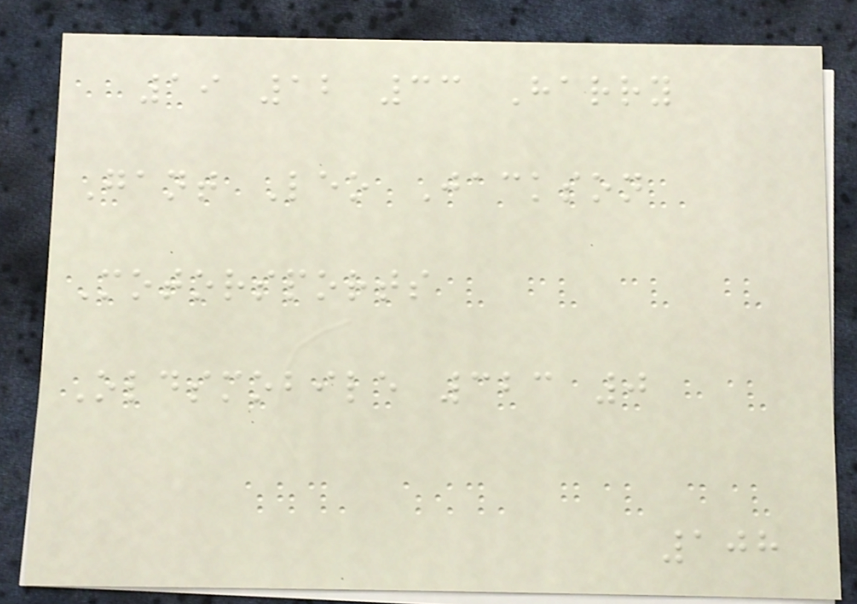19 12 33 Harry
Gant Leo Jackson
Motorsports
Oldsmobile 323 0
108
